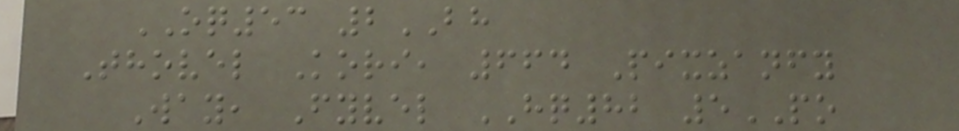OQ53 2BH
Thovel Kori, 664 Pixzanfy
Way, Fyvel HQ82 5PO
